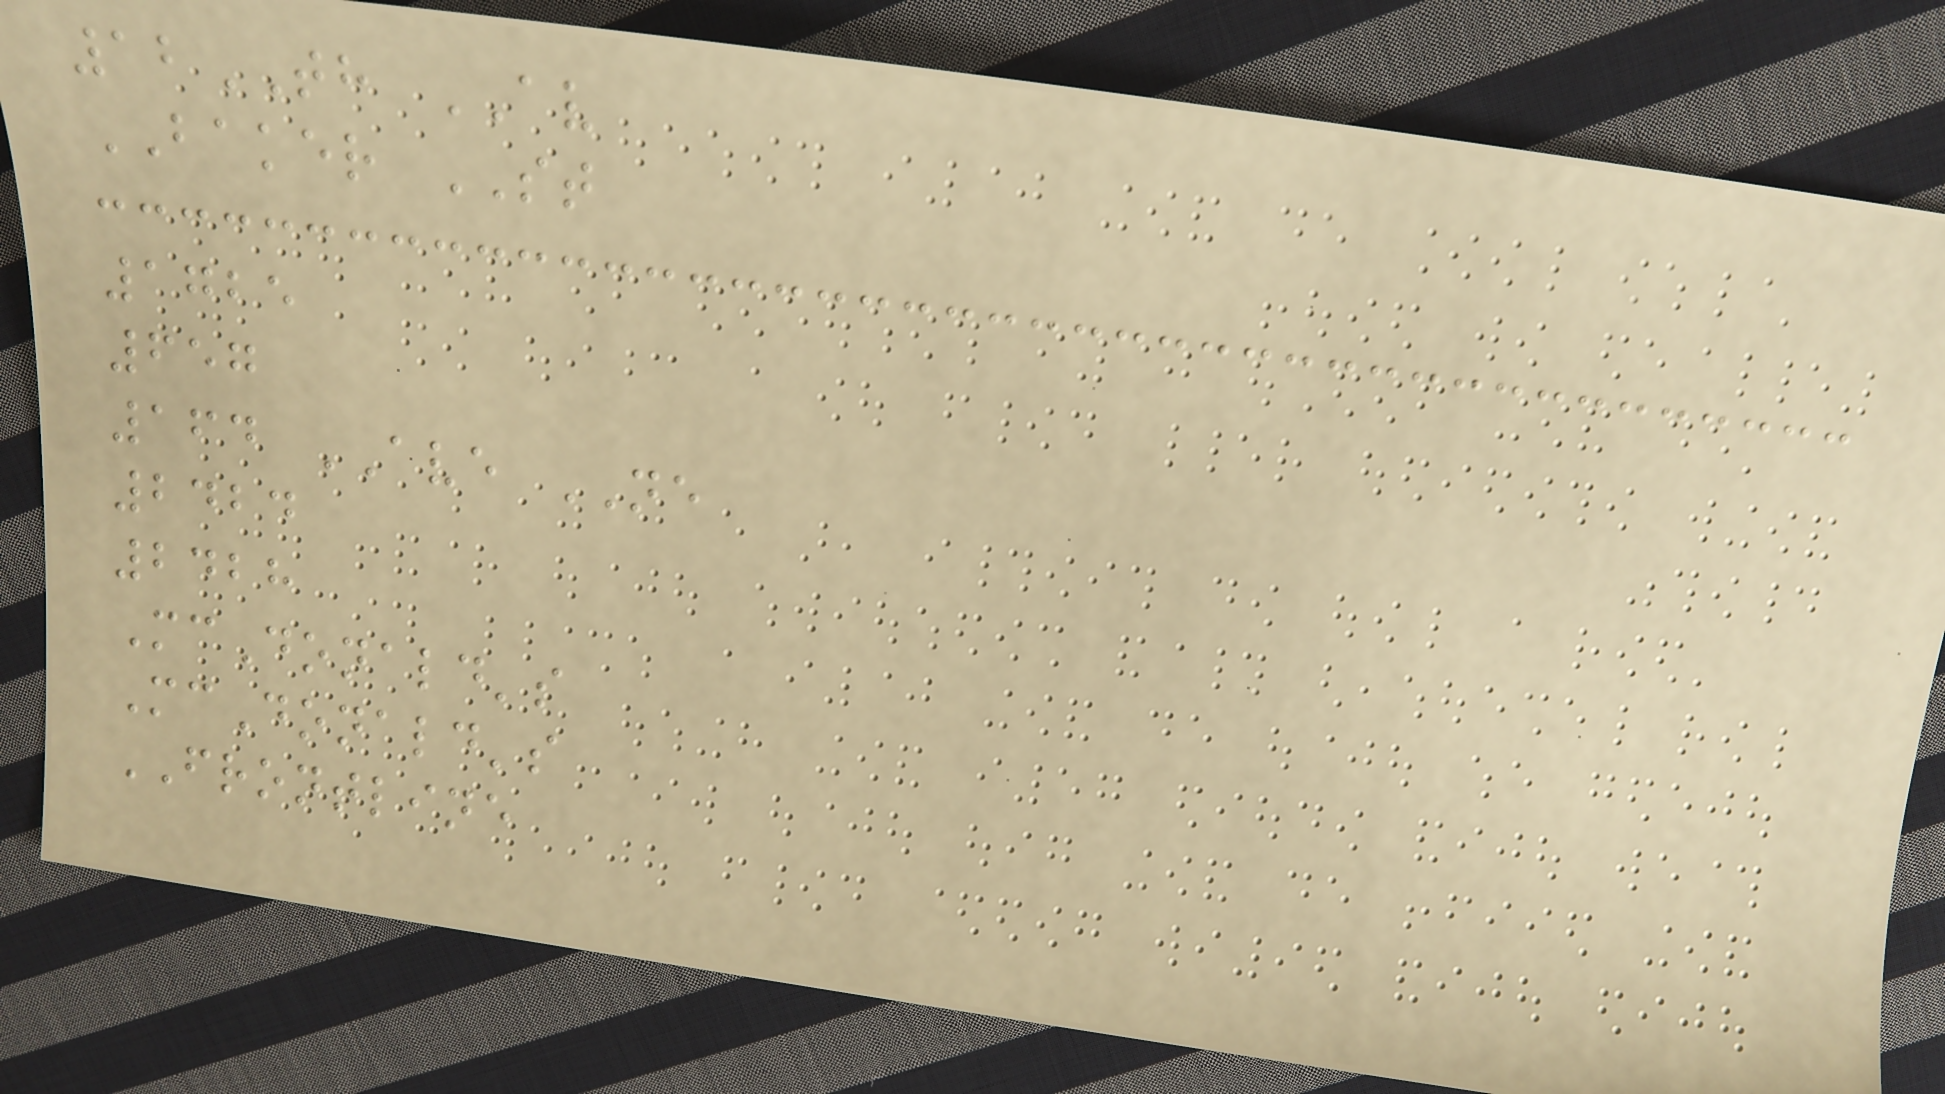12TH AV
BAKER ST
1725
657
164 AVE NE
2424
2428
McDonald's
McDonald's
FRONTLINE
